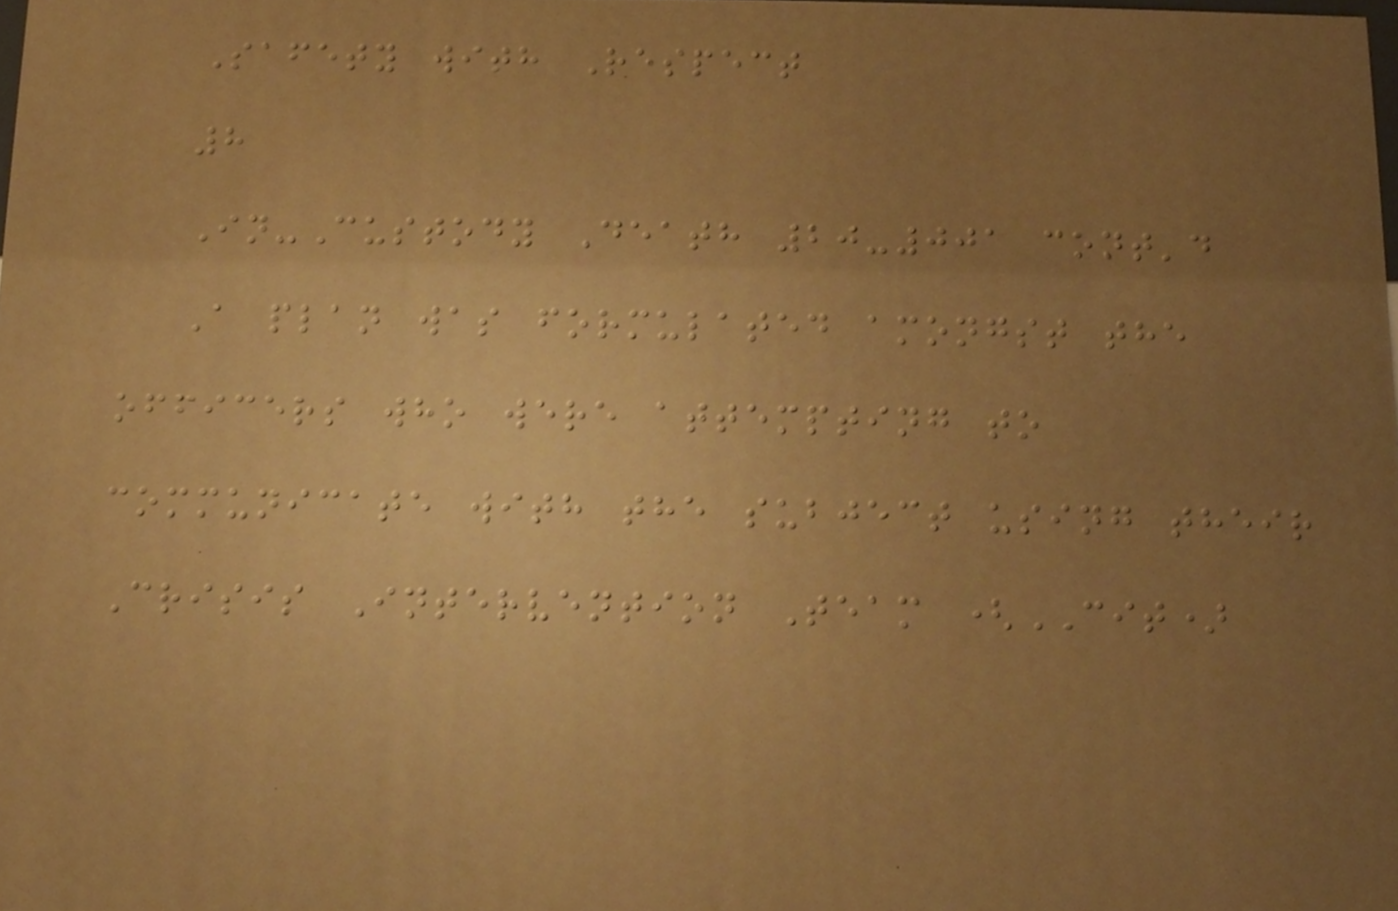Safety with Respect
8
In-Custody Death 20-001 cont'd
A plan was formulated amongst the
officers who were attempting to
communicate with the subject using their
Crisis Intervention Team (CIT)
